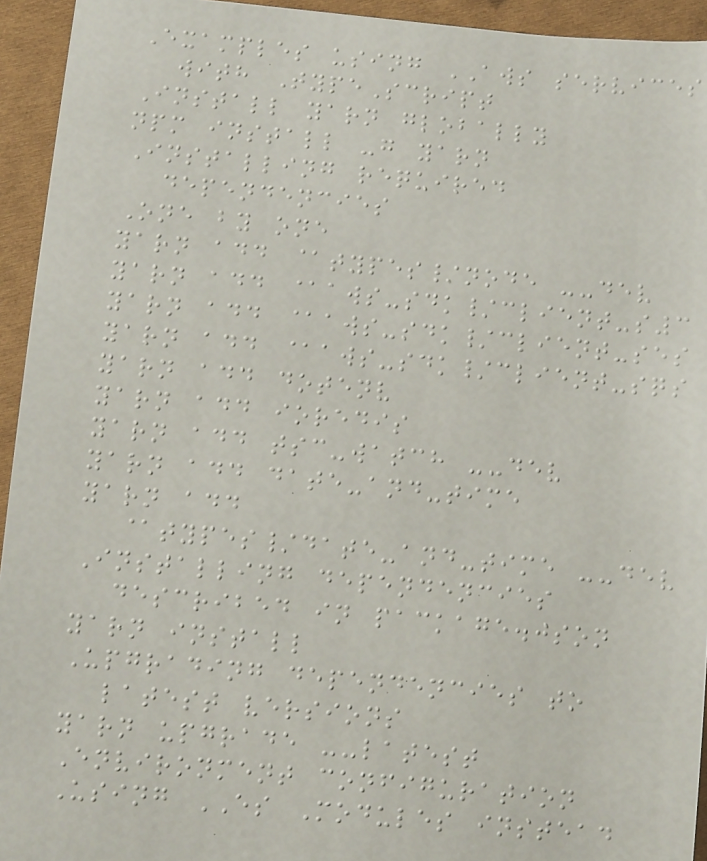Examples using AWS services
with TypeScript
Install yarn globally
npm install -g yarn
Installing required
dependencies
One by one
yarn add @types/node --dev
yarn add @aws-sdk/client-s3
yarn add @aws-sdk/client-ses
yarn add @aws-sdk/client-sqs
yarn add dotenv
yarn add ioredis
yarn add tsc-watch --dev
yarn add date-and-time
yarn add
@types/date-and-time --dev
Installing dependencies
described in package.json
yarn install
Upgrading dependencies to
latest versions
yarn upgrade --latest
Environment configuration
Using ES Modules instead
